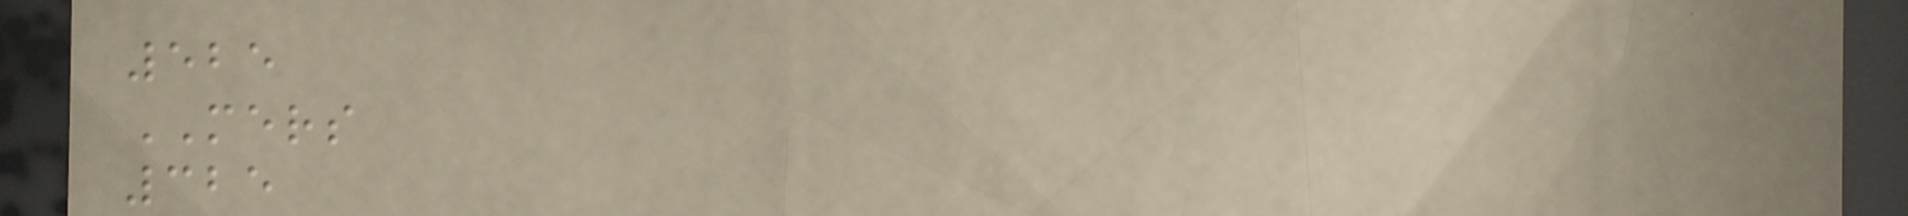525
MERS
325
